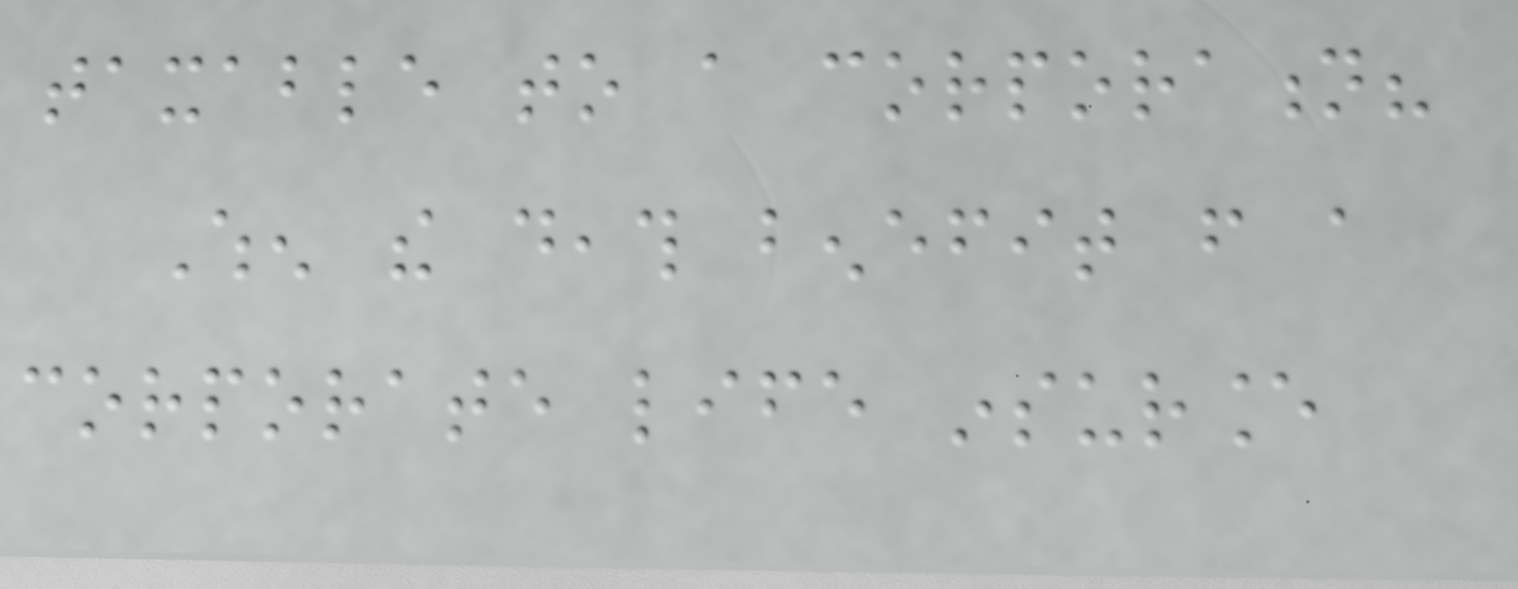taxable to a corporation?
When the death benefit from a
corporate life insurance
